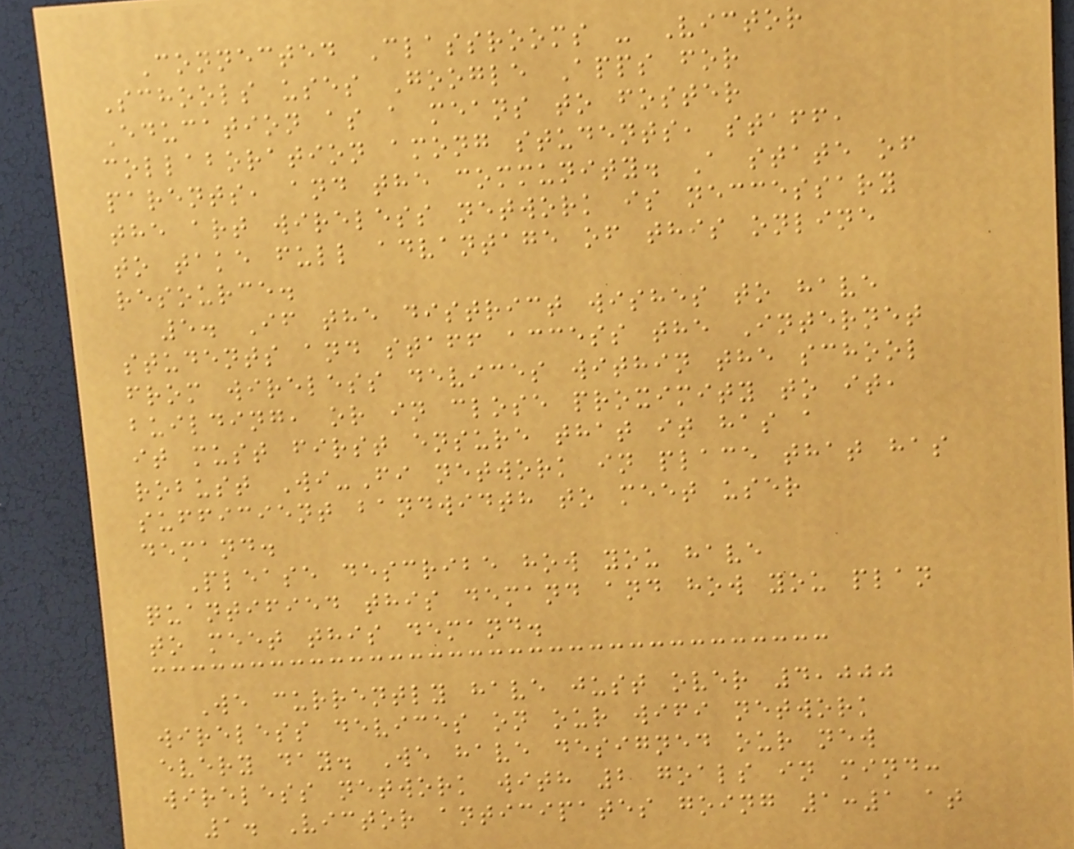Connected Classrooms - Victor
Schools uses Google Apps for
Education as a means to foster
collaboration among students, staff,
parents, and the community. A state of
the art wireless network is neccessary
to take full advantage of this online
resource.
5. If the district wishes to have
students and staff access the Internet
from wireless devices within the school
building, or in close proximity to it,
it must first ensure that it has a
robust Wi-Fi network in place that has
sufficient bandwidth to meet user
demand.
Please describe how you have
quantified this demand and how you plan
to meet this demand.
We currently have just over 4,000
wireless devices on our wifi network
every day. We have designed our new
wireless network with 2 goals in mind:
1. Victor anticipates going 1:1 at
